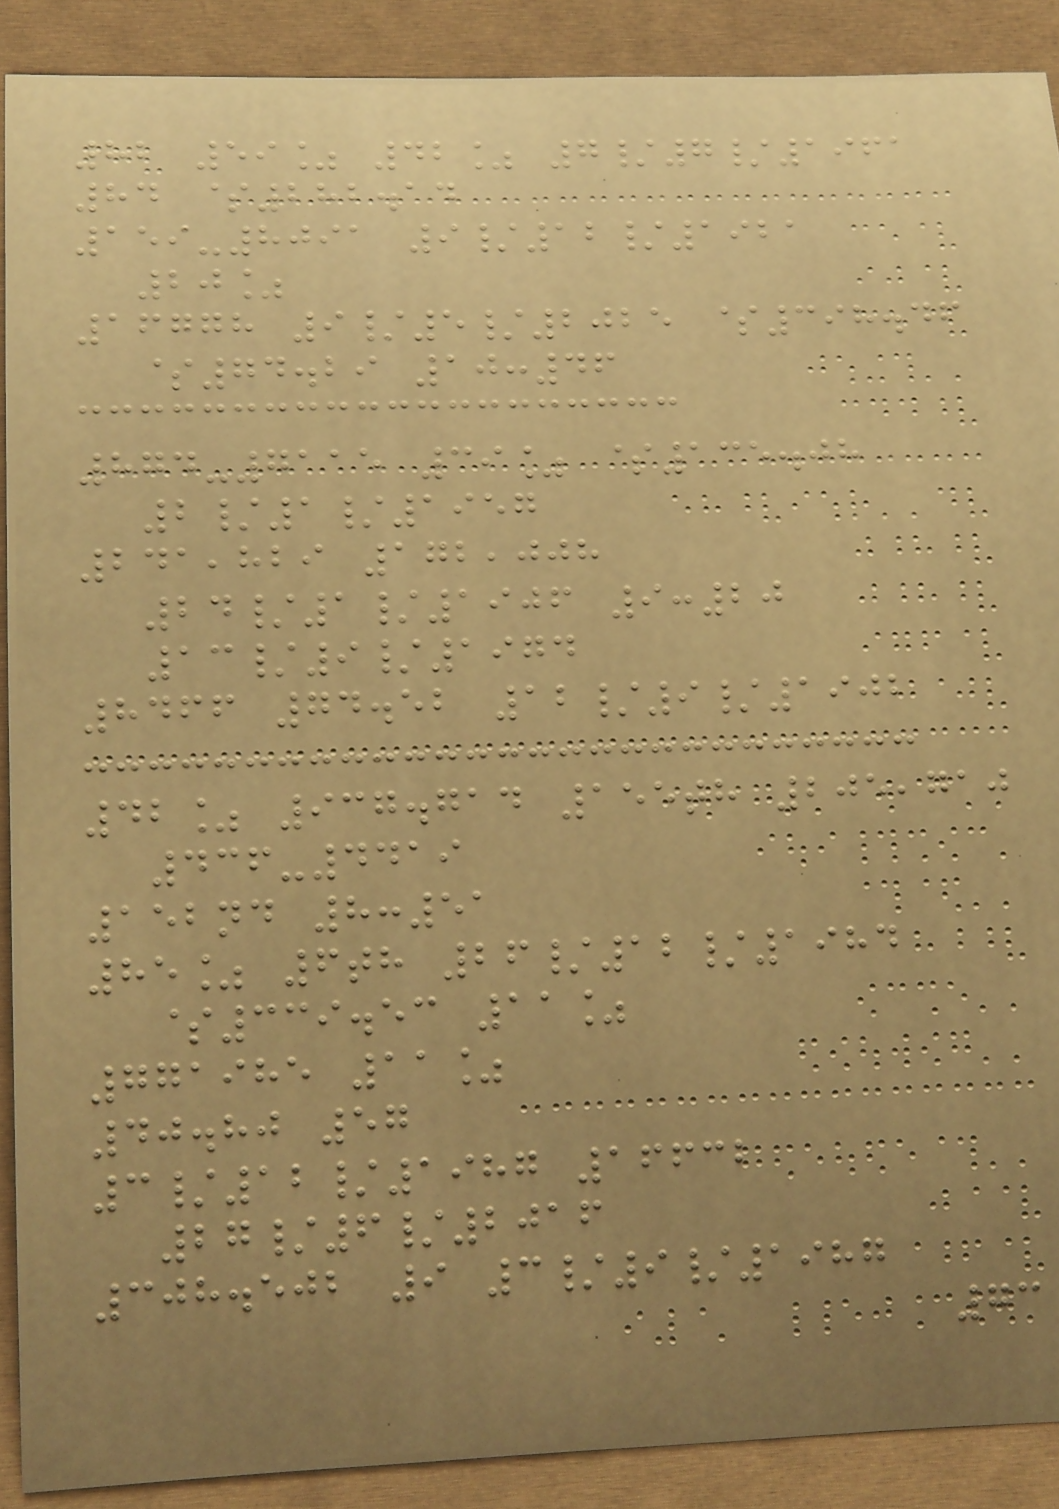82 59% 42% 7/7/1961
84 $282.14
159-8091 9/12/1921
20%
16778 9/5/2025 $398.46
$74.29 10:46
874-7115 39% $135.08
2/1/1957
241,829 172,008
24/1/1906 9:20
13/9/1974
8466 74.52 12/9/1902
42% 937.714 155th 205,710
436-4419
152nd 8:51
85% 6th 26/12/1984
$339.53 11%
771985 11%
40.80 57
3/12/1987 16632
27/6/2016
308.502 9 3/9/1987
73
